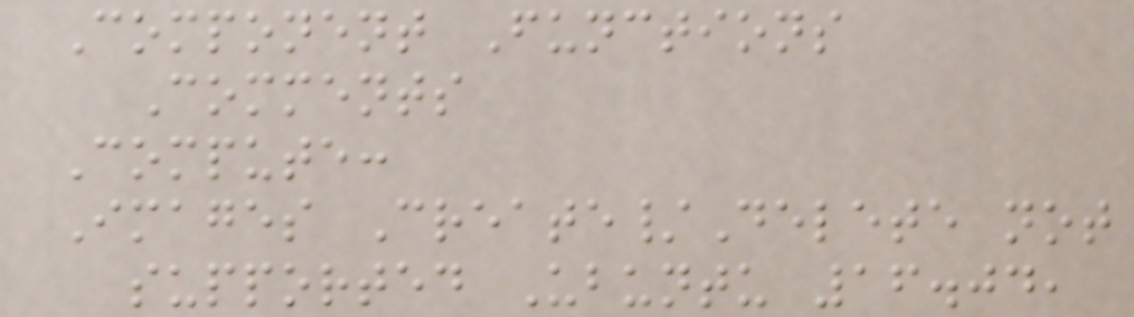Component Functions
Comments
Compute:
Images Create/Delete not
supported Ubuntu 16.04,
